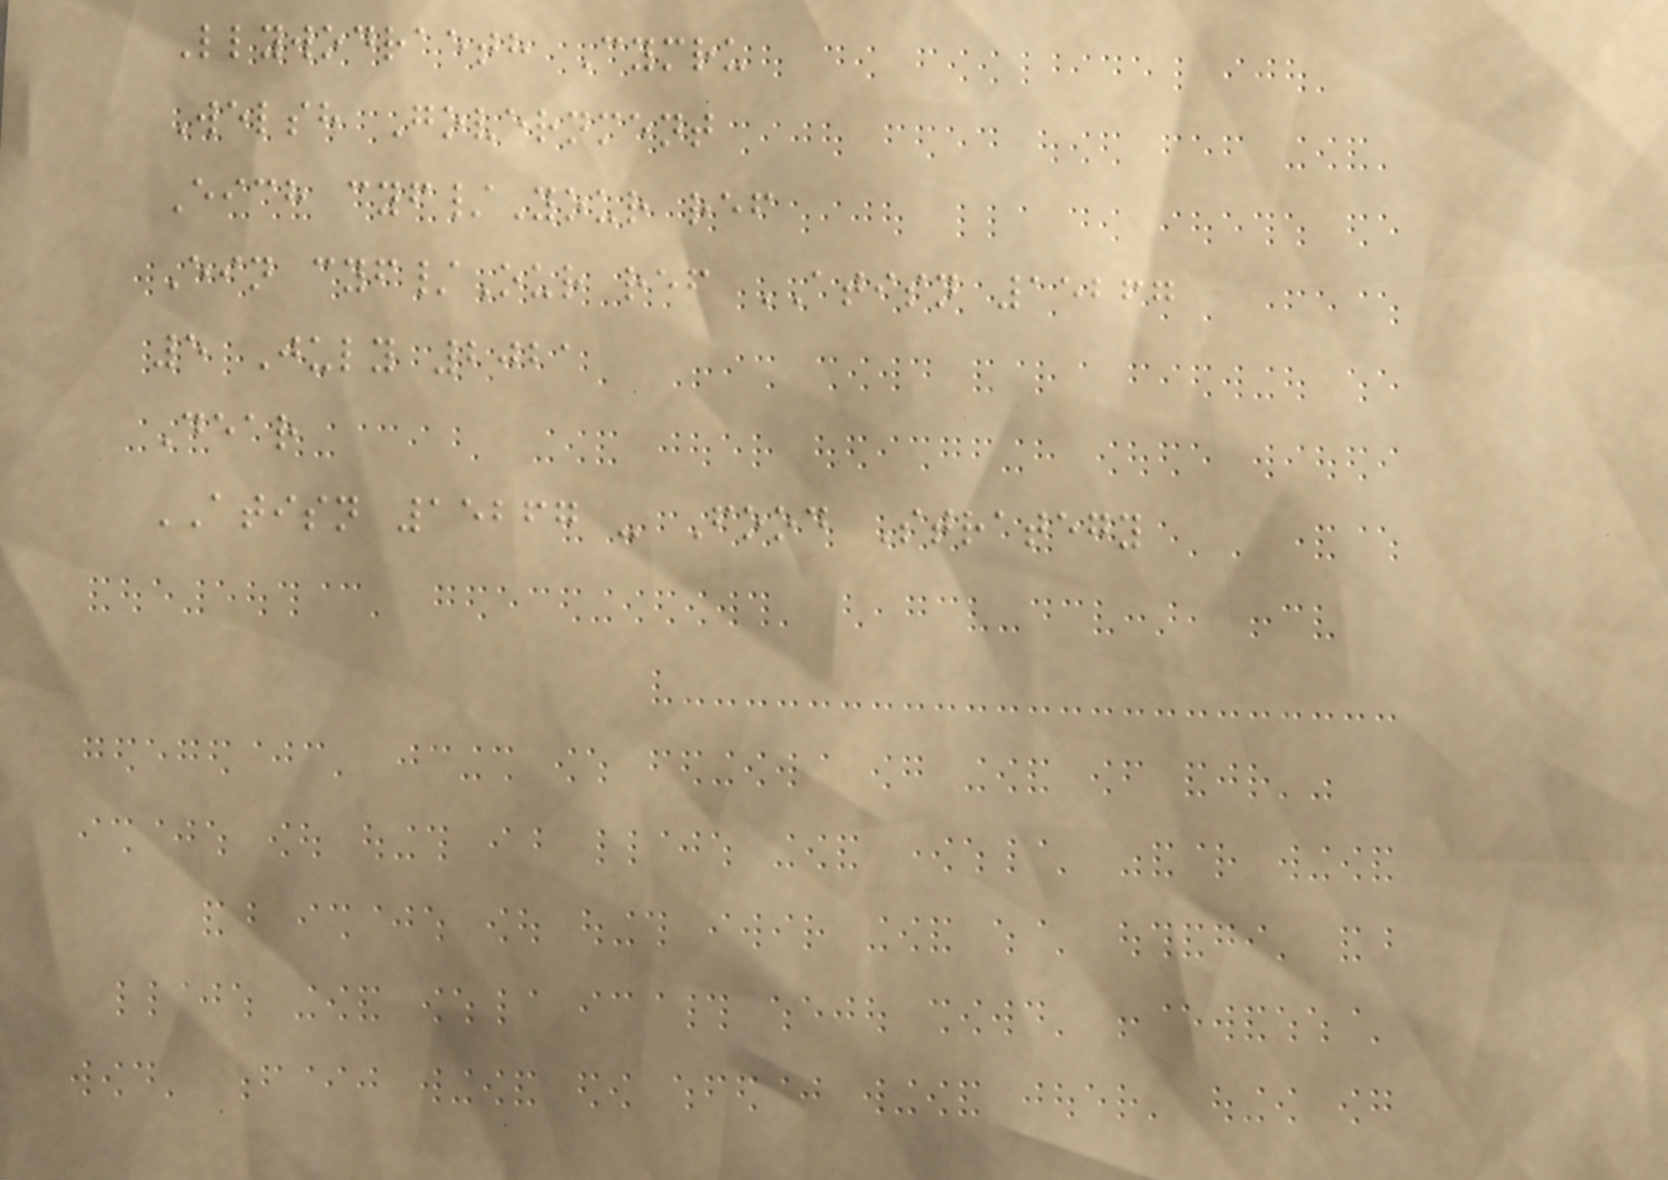Llywodraeth Cymru
Welsh Government
Eich cyf/Your ref
Ein cyf/Our ref ATISN 15267
5 July 2021
Dear
ATISN 15267 - Food Strategy
